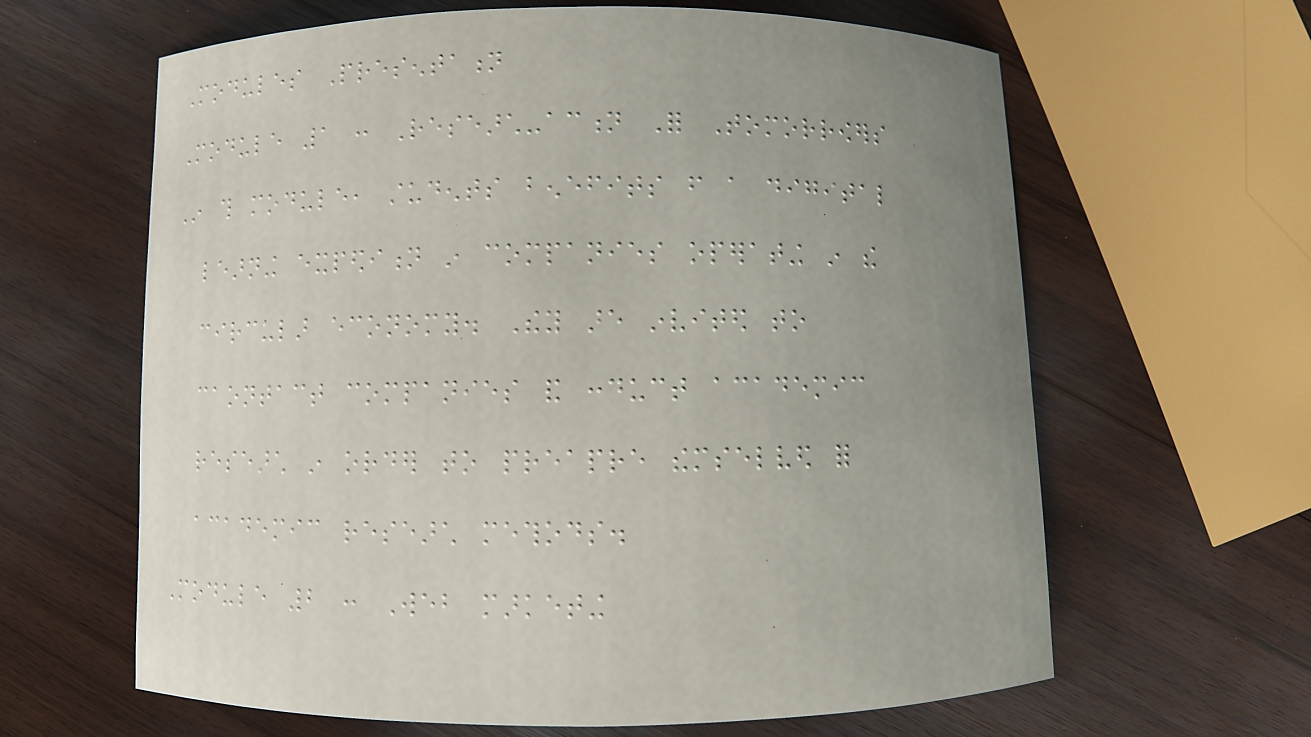Modules Presentation
Module 1 : Research-action For Tomorrowers
In this module, students benefits from a digital
learning expedition in companies operating in the
circular economy. They are invited to
caontact companies and conduct academic
research in order to preapre themselved for
academic research methods.
Module 2 : Web marketing
